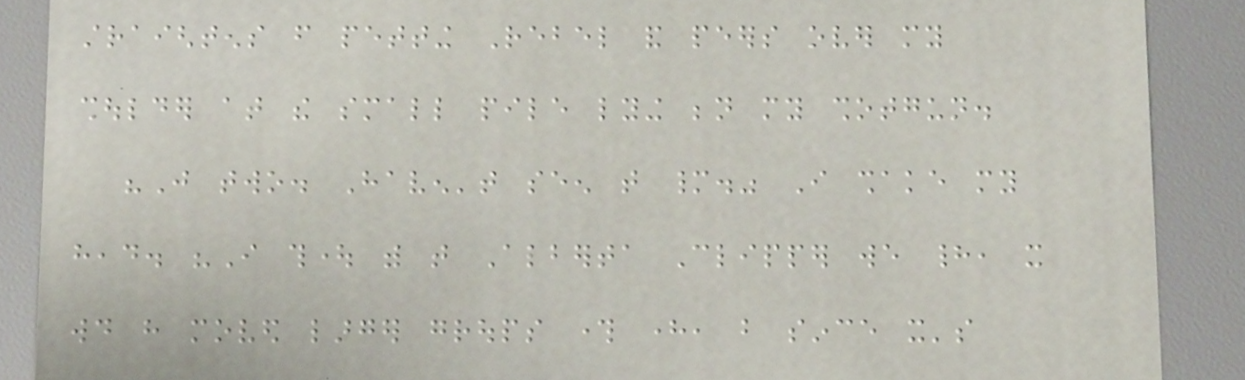straightens from petting Rebel and peers over my
shoulder at the small pile lying beneath my shotgun.
"Just two. Haven't seen that many." I shake my
head. "I thought with that Alberta Clipper we had, it
would have moved larger groups through here, but since it's
